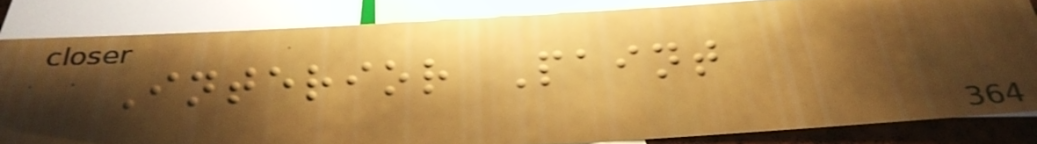Interior Paint
